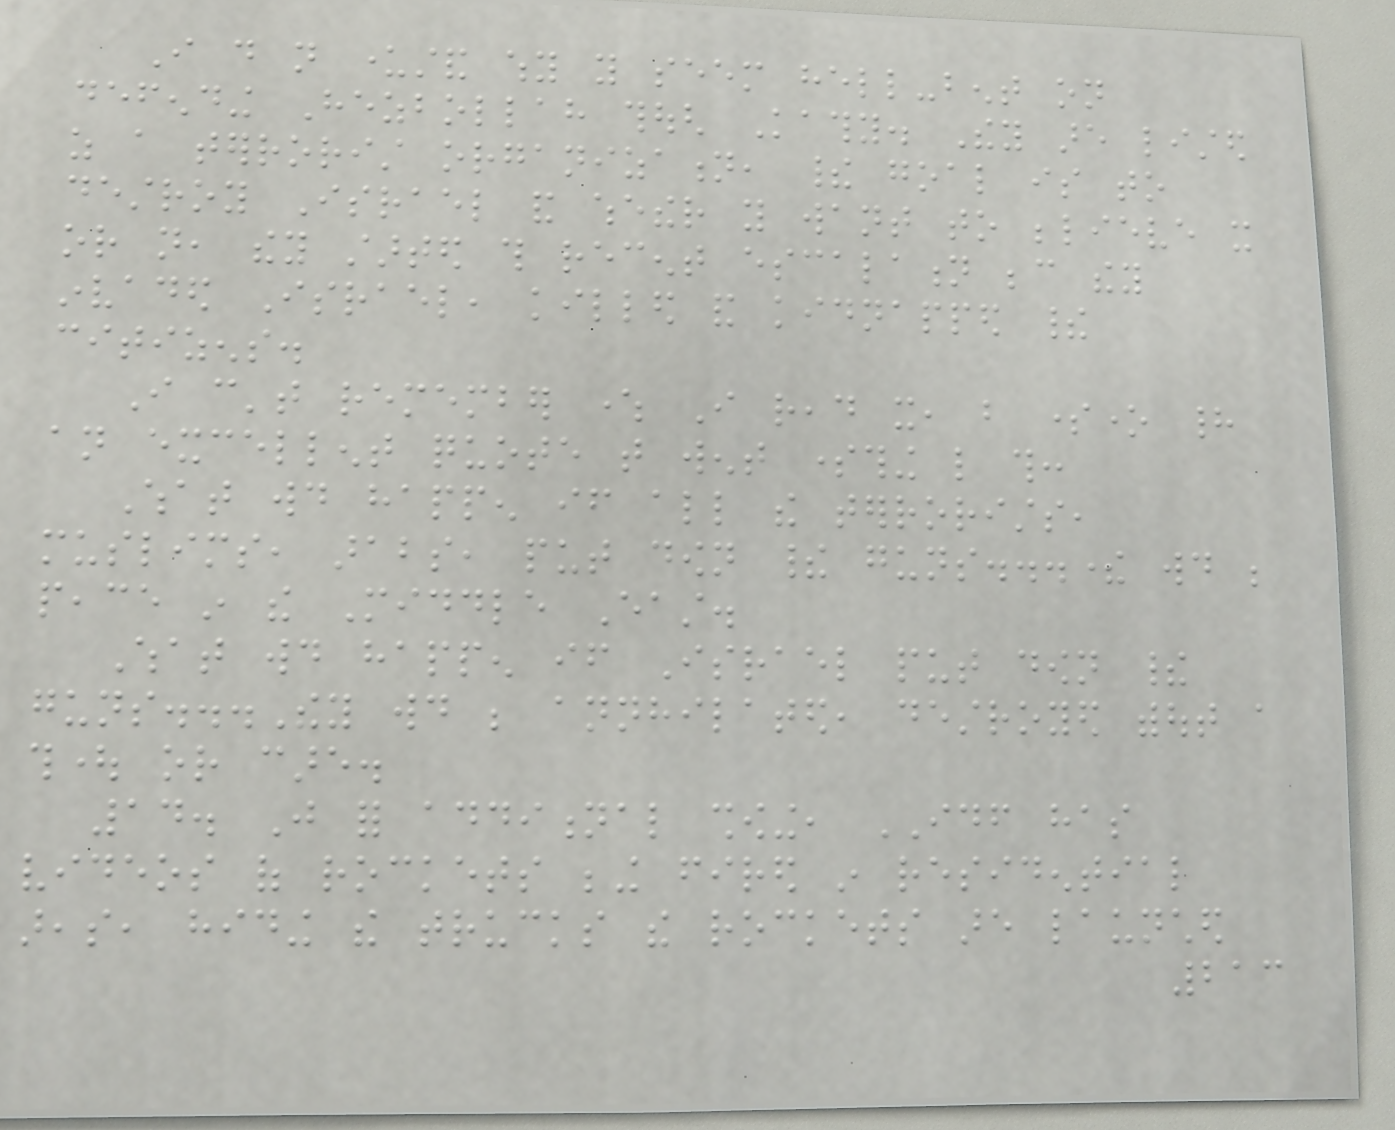I do not understand why you seem hell-bent on
defending Hezbollah though Kathy. They are listed
as a terrorist organization, their goal is to
destroy Israel and whether you want to believe it
or not, they started this recent escalation because they
invaded Israel, killed and kidnapped their
citizens.
I can't remember where I read it, but someone had
an excellent quote that went something like this:
What would happen if all the terrorists,
muslims, arabs, put down their guns...there would be
peace in the Middle East.
What would happen if Israel put down their
guns...They would be annhilated, destroyed without a
thought or care.
14. Just for additional showing, IDF has
videos of rockets being fired in residential
areas, hiding the trucks the rockets are launched
213
